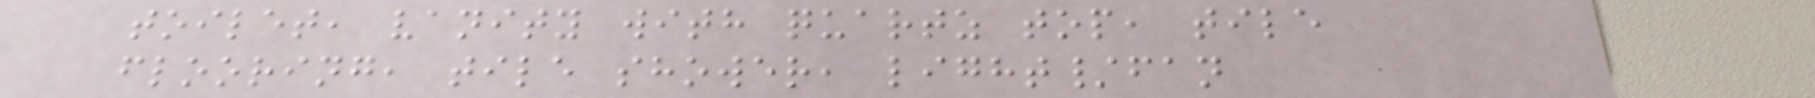toilet, vanity with quartz top, tile
flooring, tile shower, light/fan
